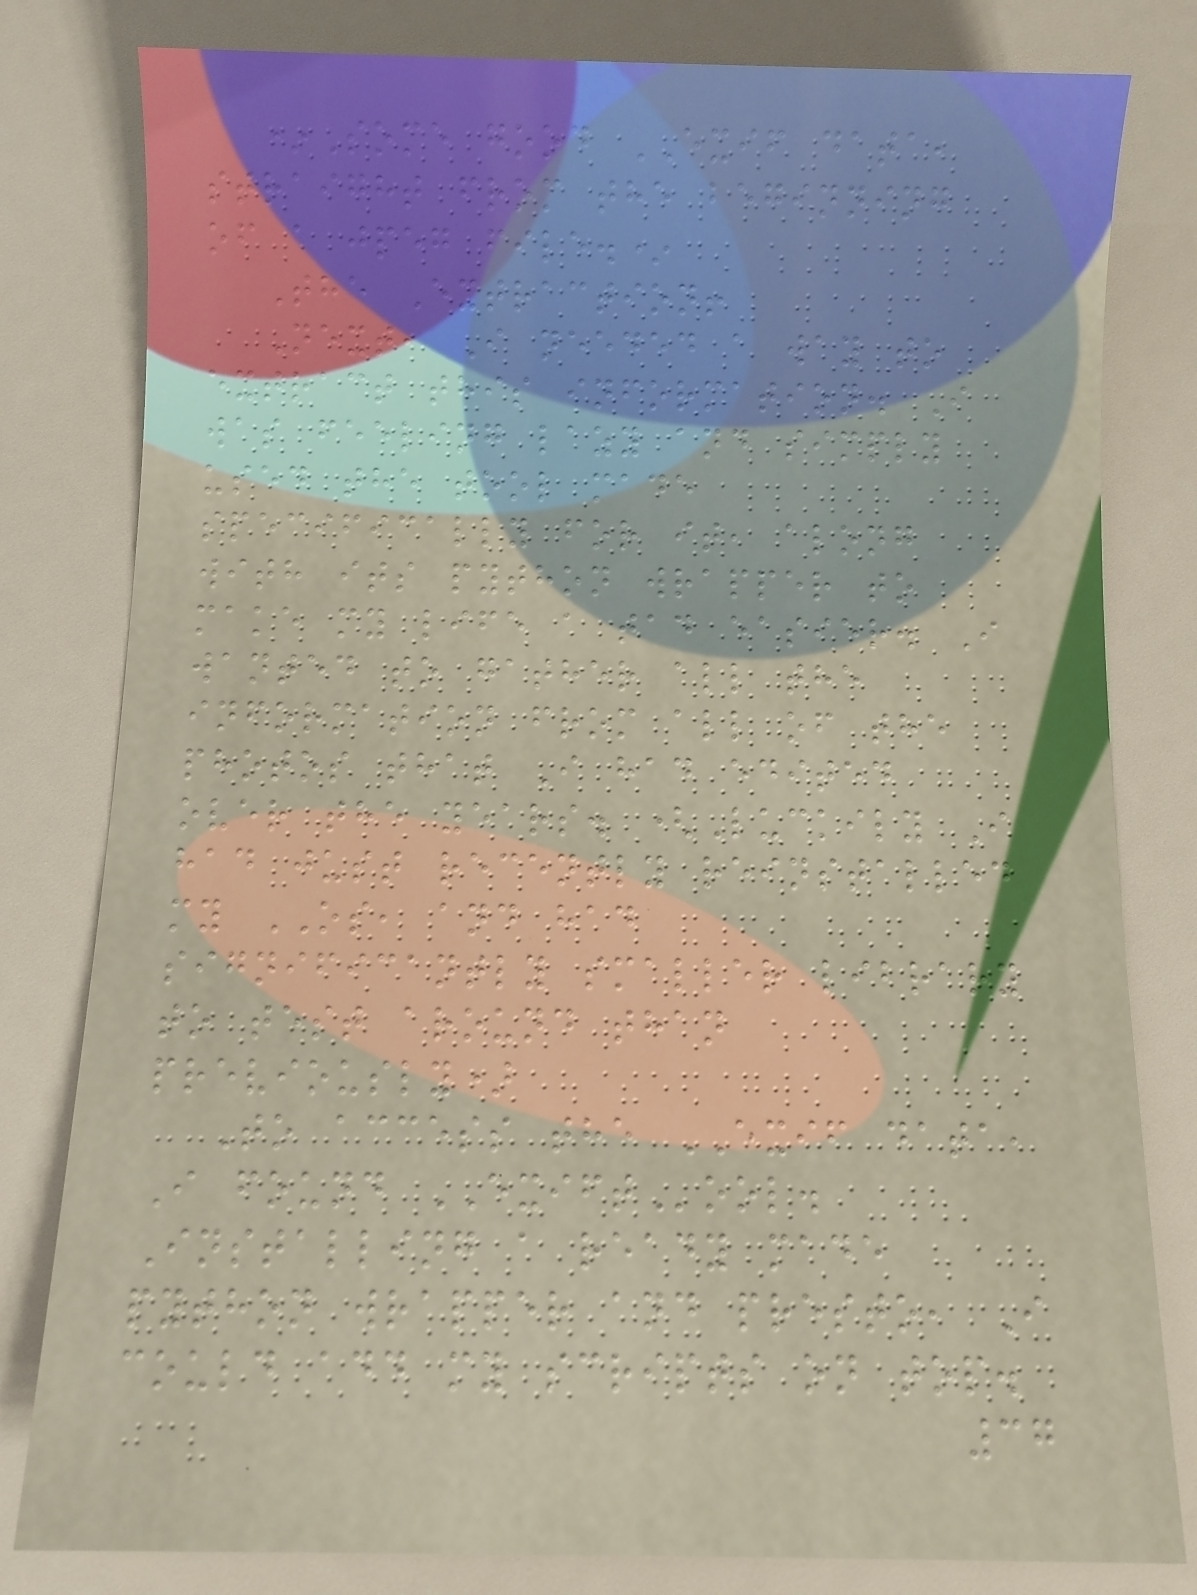*Some good EXIF data,
straight from the beginning
of a jpeg file.*
The Extraction!
Next, I needed a way to
extract this information. I
was feeling lazy and simply
used the tool made
specifically for it, along
with its python wrapper to
make my life a tad easier. I
wanted to gather all the
information from all of the
photos that I had edited
over the years. (Luckily I
had just recently reinstalled
my OS, and had
significantly smaller library
to test around than
previously)
To access the EXIF data,
I found EXIFTool.
Installing a ready made
python wrapper and presto, I
could add my scripts on top.
37
